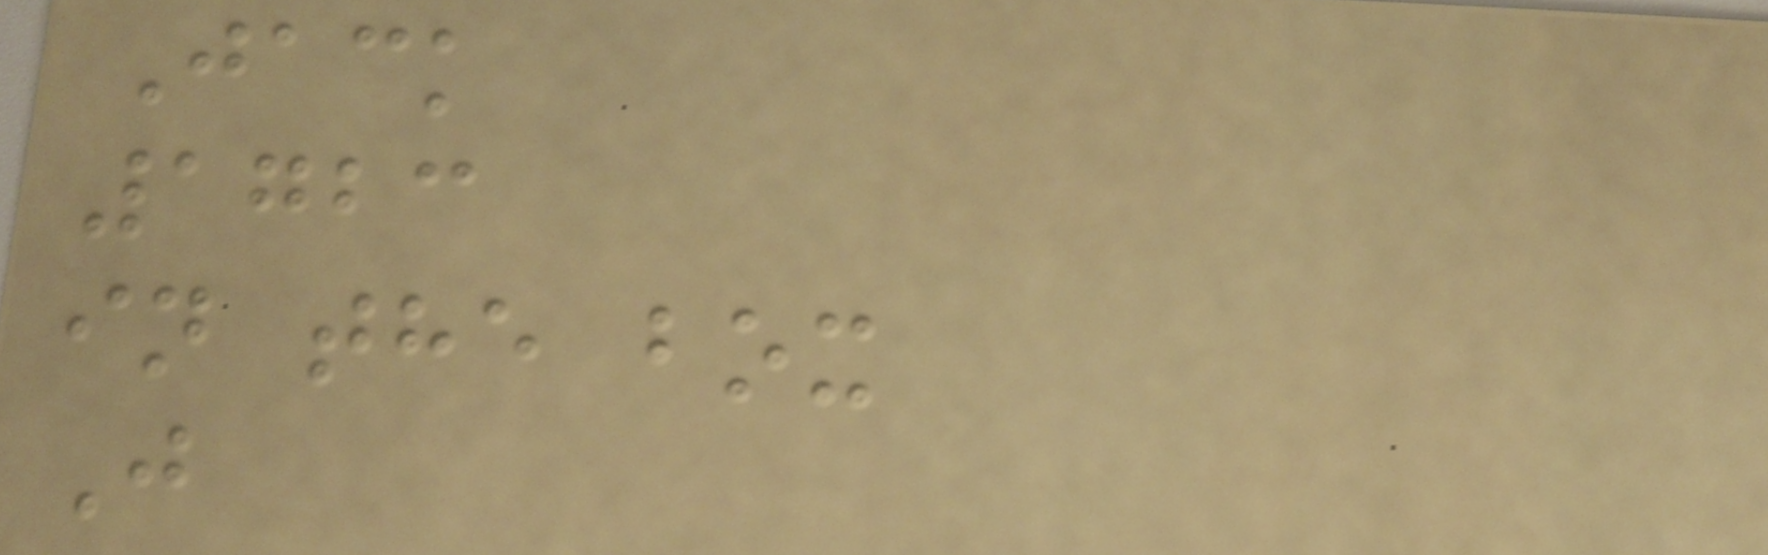Jack
1723
in the box
J
